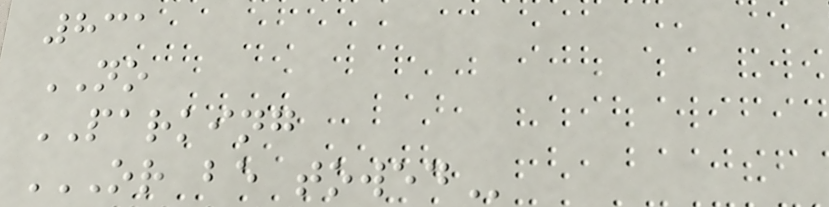831
NO
PARKING
OR BE TOWED
